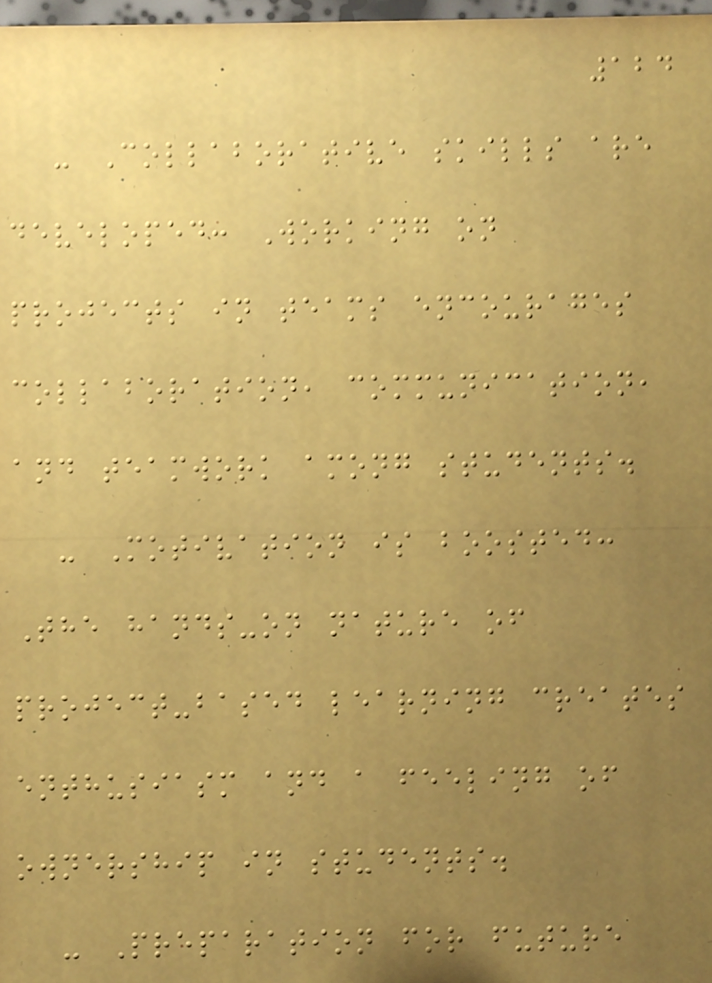124
- Collaborative skills are
developed: Working on
projects in teams encourages
collaboration, communication,
and teamwork among students.
- Motivation is boosted:
The hands-on nature of
project-based learning creates
enthusiasm and a feeling of
ownership in students.
- Preparation for future
